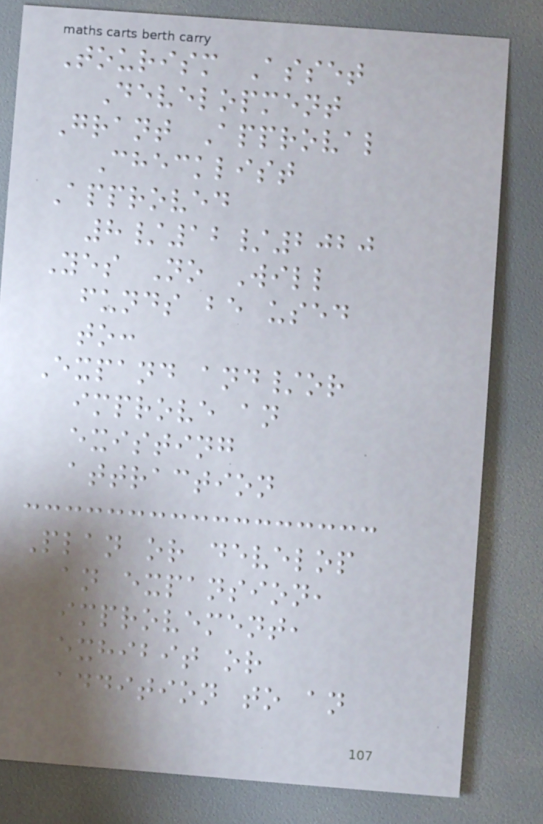Tourism Asset
Development
Grant Approval
Checklist
Approved
8/12/2020
Yes No Will
funds be used
to:
Expand and/or
improve an
existing
attraction
Plan or develop
an expansion,
improvement,
exhibit or
addition to an
